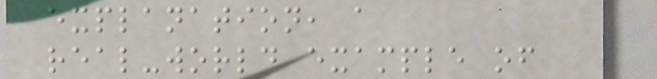explanation, a
real-world example of
